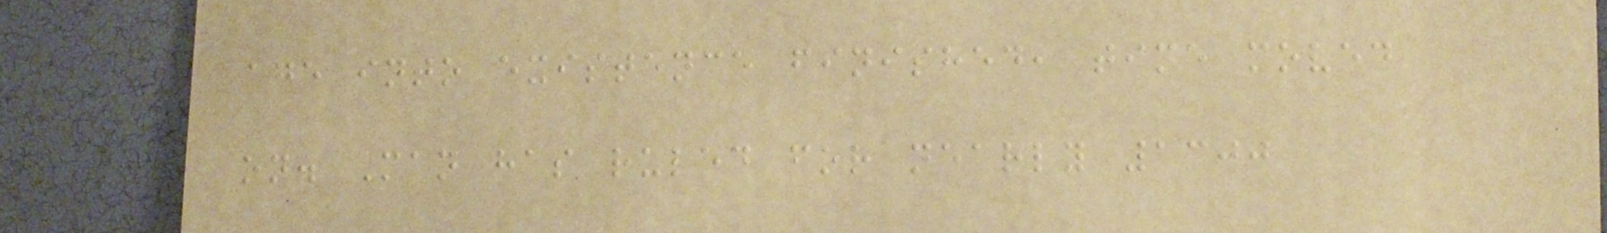age into existence finished, time moved
on. Man has ruled for nearly 1300
